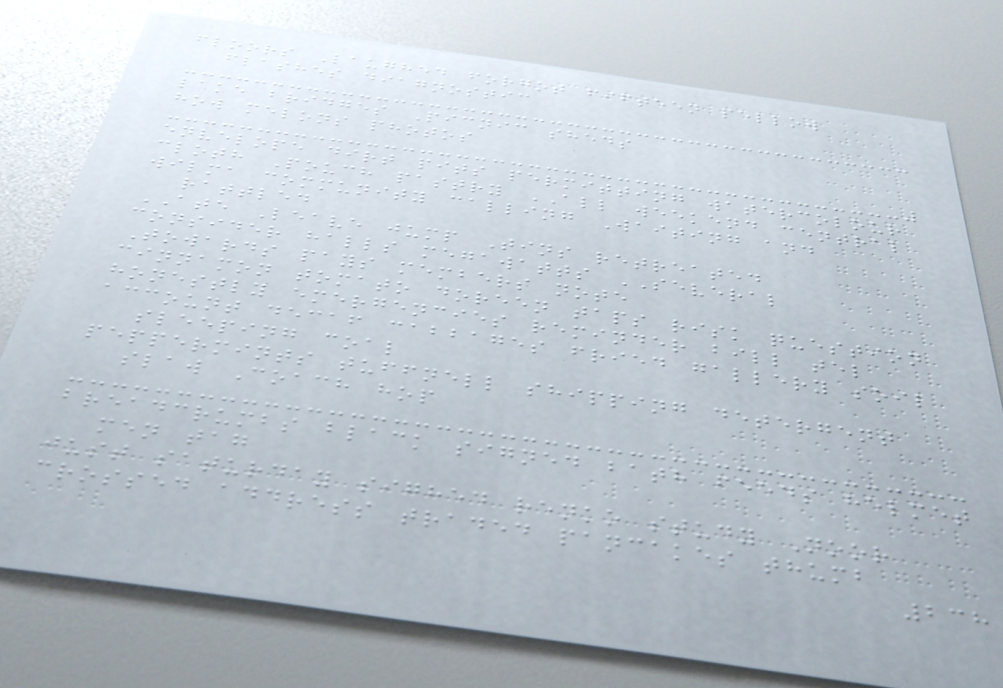floors Laughed forgot fifteen pellow
flashes diagnostic
lake bridges Picnic sheds
how melons photos
envelope dirt pits permitting watercolour
cloth Pouch pastry ALL weekend central
wilma community calling Waiting and
rattled
ATE Leave jump Tins retreated
consider halls megawatts SEVERAL
Towards pays members note
cinnamon tomato doreen taps risk question
honestly emergencies reminder bill tel
account decaf cabbages fried gallery soil
sleeping coal
peppermints tuffnell shipping detergent
slaw Coach hop
breadcrumbs black signed bath feeds helmet
men tag
just saturday sighed renko study Noor
crossed address traded pancakes thumb
238
